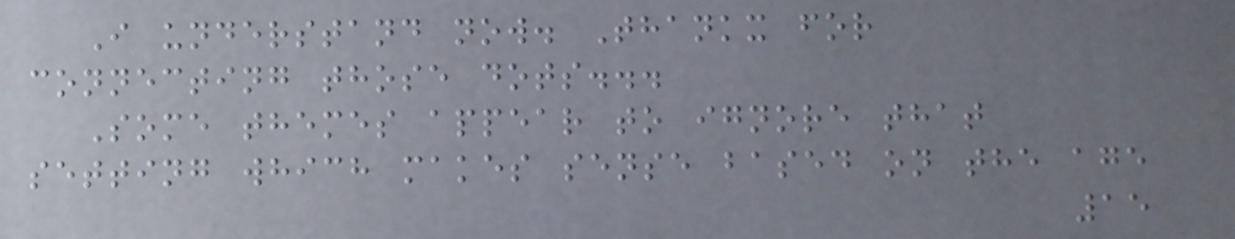I understand now. Thankx for
connecting those dots...
Some themes appear to ignore that
setting which makes sense based on the age
15
